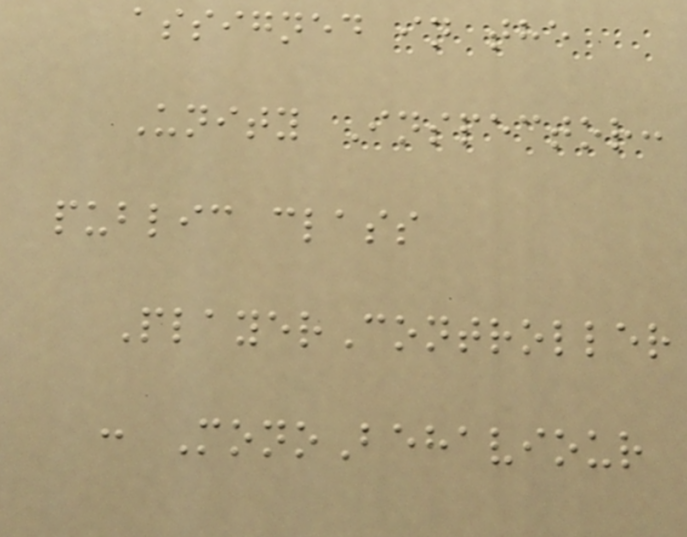assigned in the
Unity Inspector:
public class
PlayerController
: MonoBehaviour
